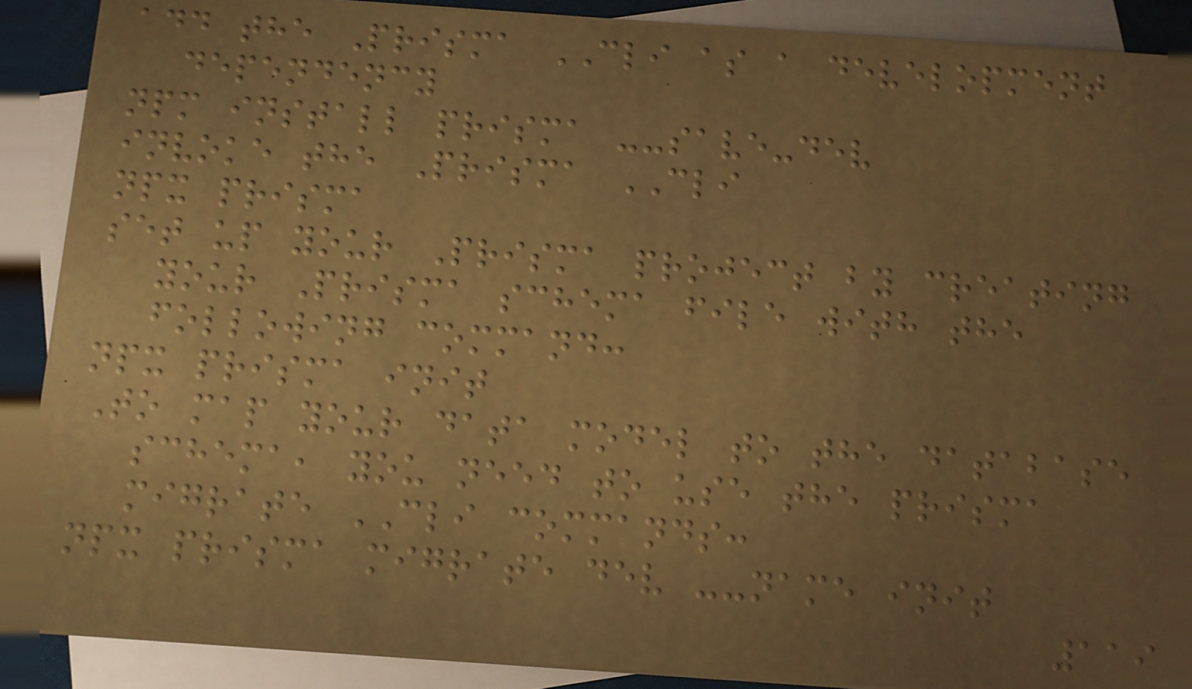add the Prisma CLI as a development
dependency
npm install prisma --save-dev
invoke the Prisma CLI
npx prisma
set up your Prisma project by creating
your Prisma schema file with the
following command:
npx prisma init
To map your data model to the database
schema, you need to use the prisma
migrate CLI commands:
npx prisma migrate dev --name init
119
